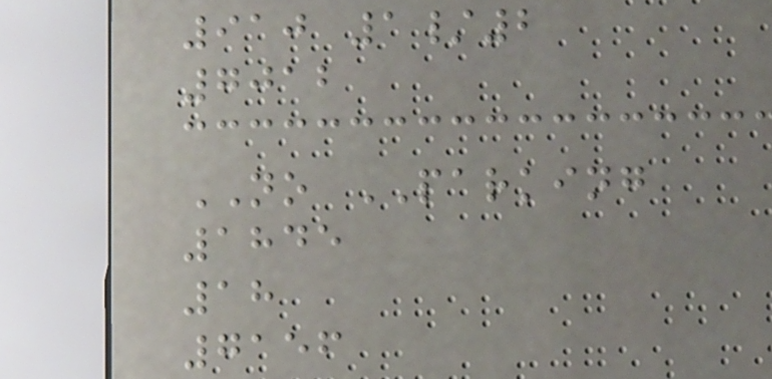910 1/2
7012
NO PARKING
1845
18
7156
